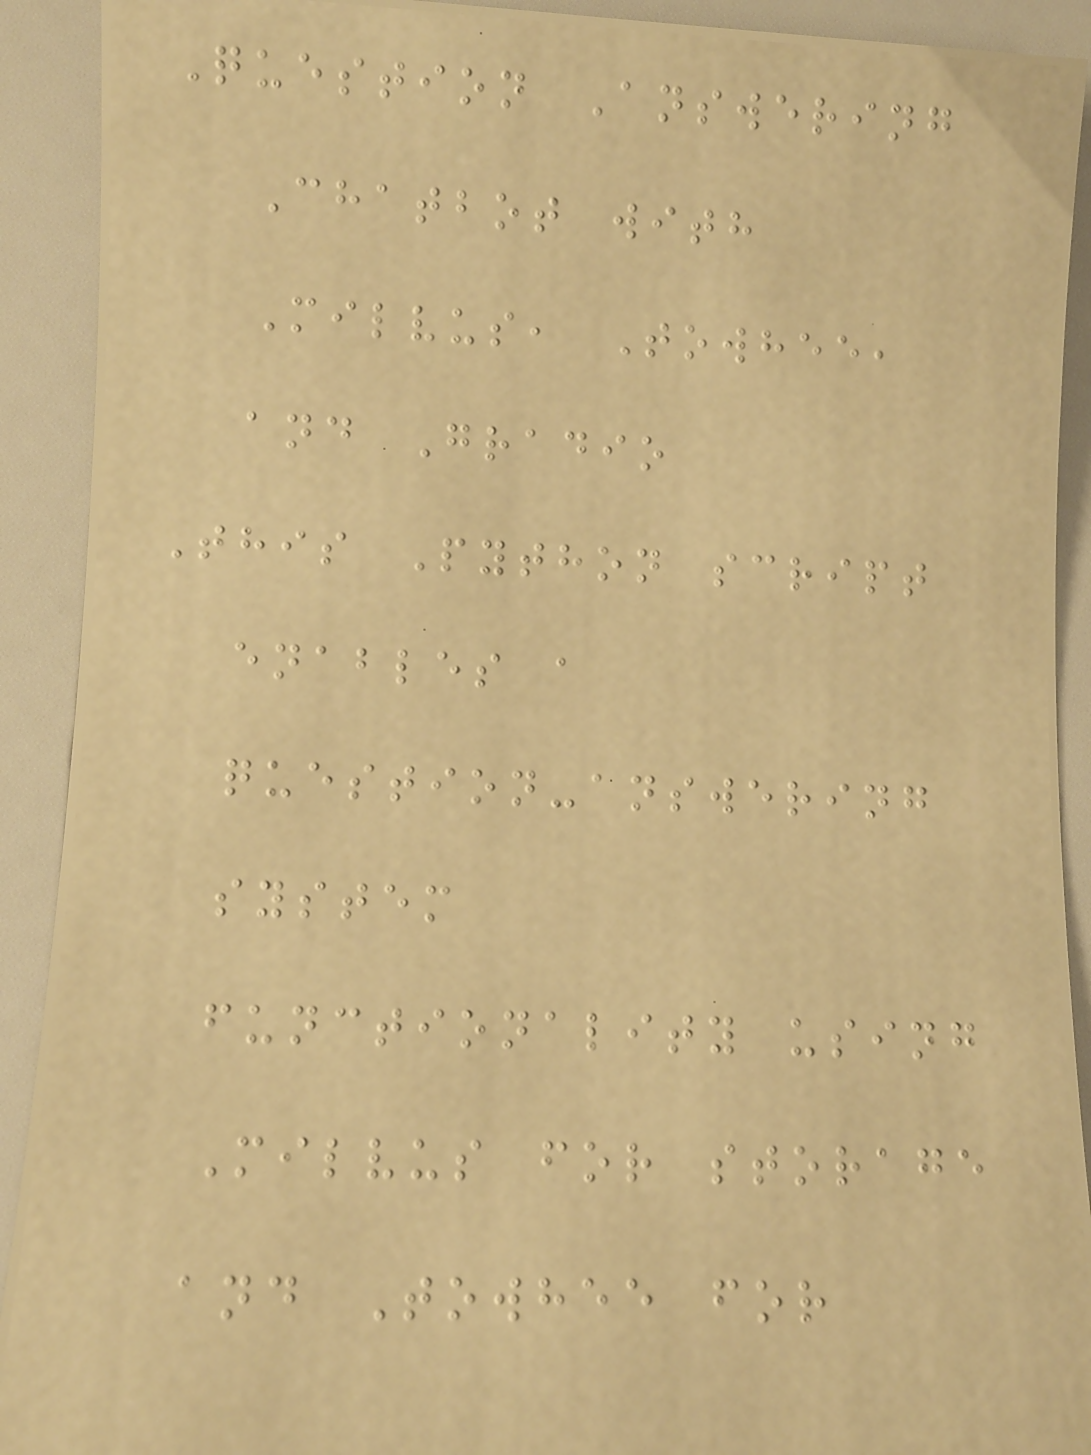Question Answering
Chatbot with
Milvus, Towhee,
and Gradio
This Python script
enables a
question-answering
system
functionality using
Milvus for storage
and Towhee for
